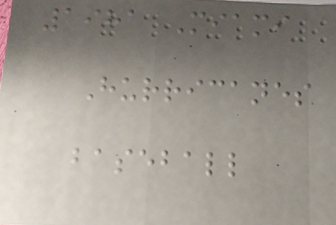1981 Miami
Hurricanes
baseball
